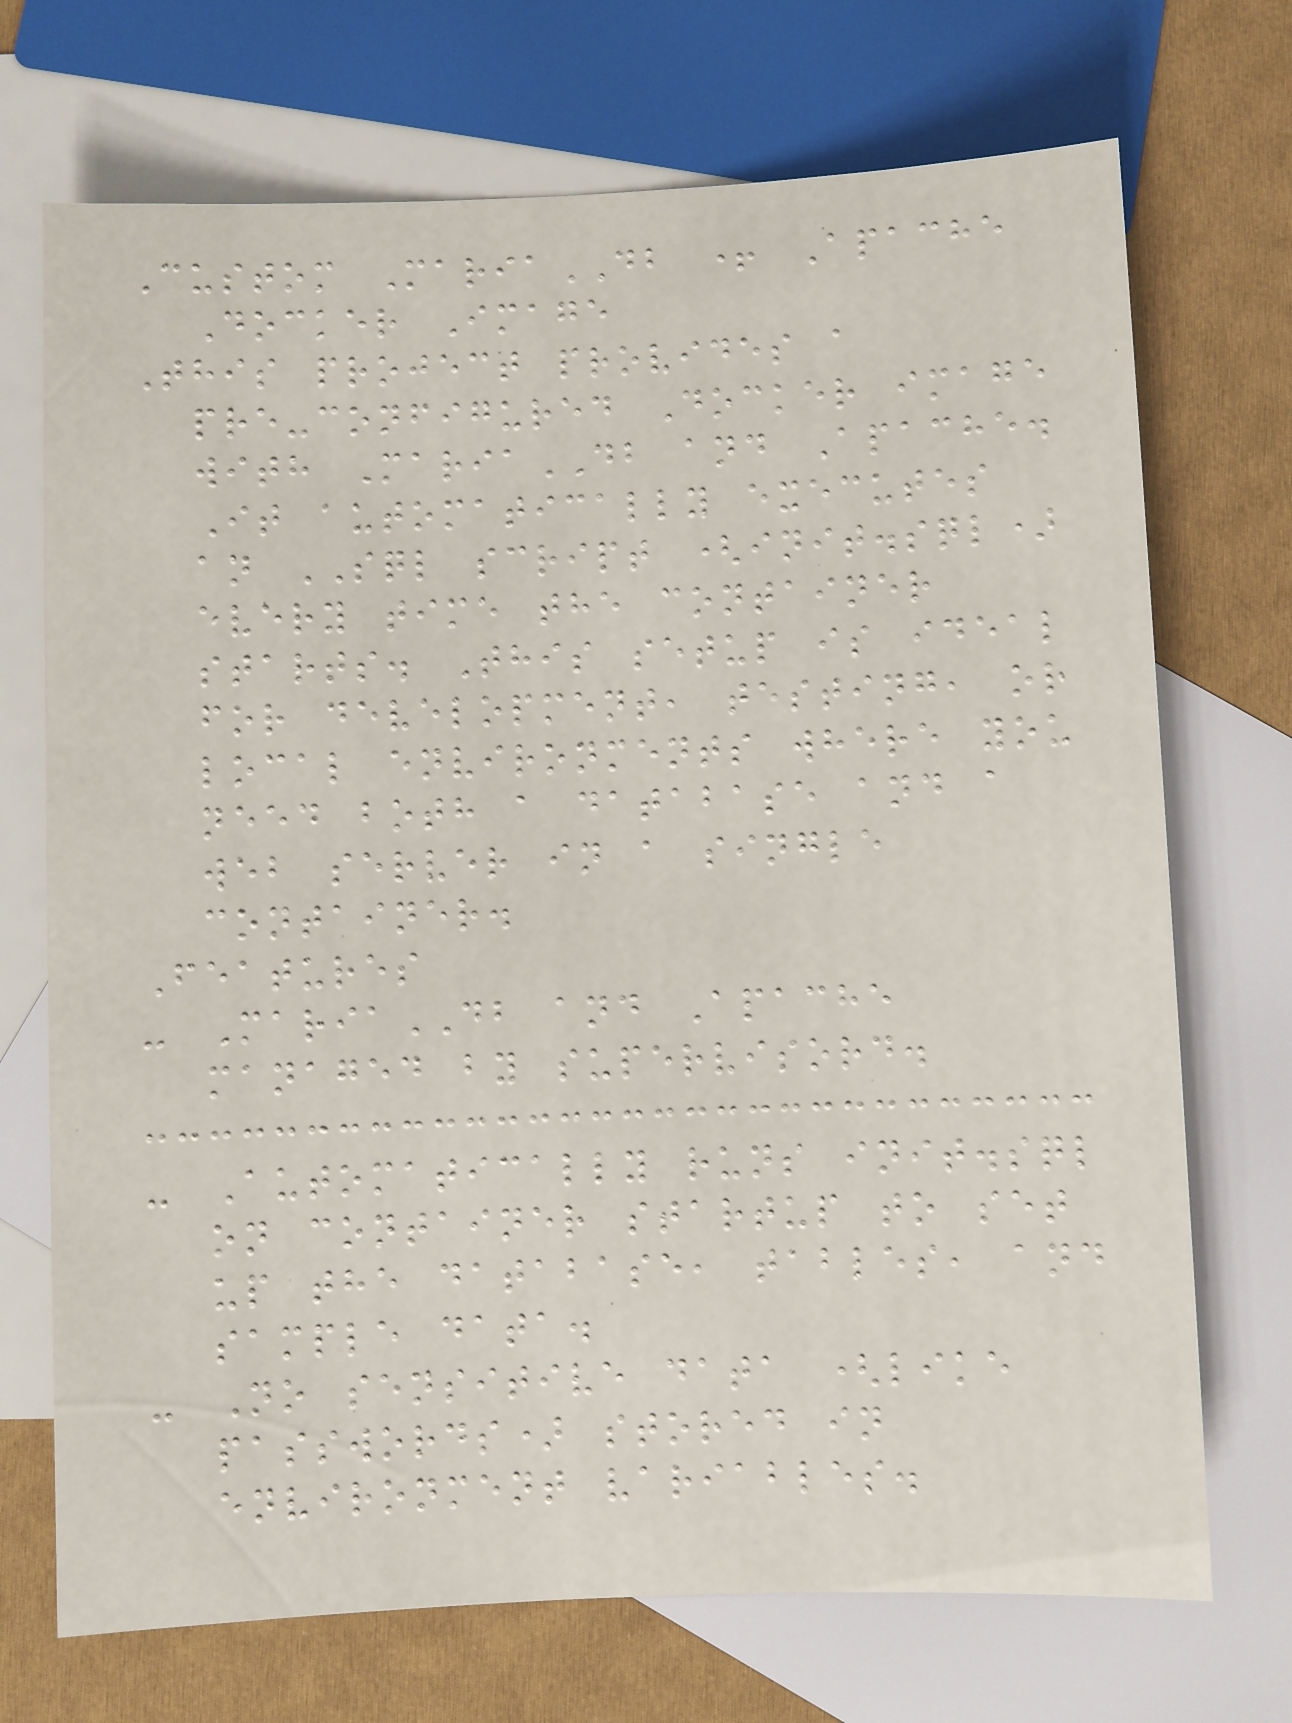Custom MariaDB + Apache
Docker Image
This project provides a
pre-configured Docker image
with MariaDB and Apache.
It automatically executes
an SQL script (init.sql)
every time the container
starts. This setup is ideal
for development, testing, or
local environments where you
need both a database and a
web server in a single
container.
Features
- MariaDB and Apache
managed by supervisord.
- Automatically runs init.sql
on container startup to set
up the database, tables, and
sample data.
- No sensitive data (like
passwords) stored in
environment variables.
